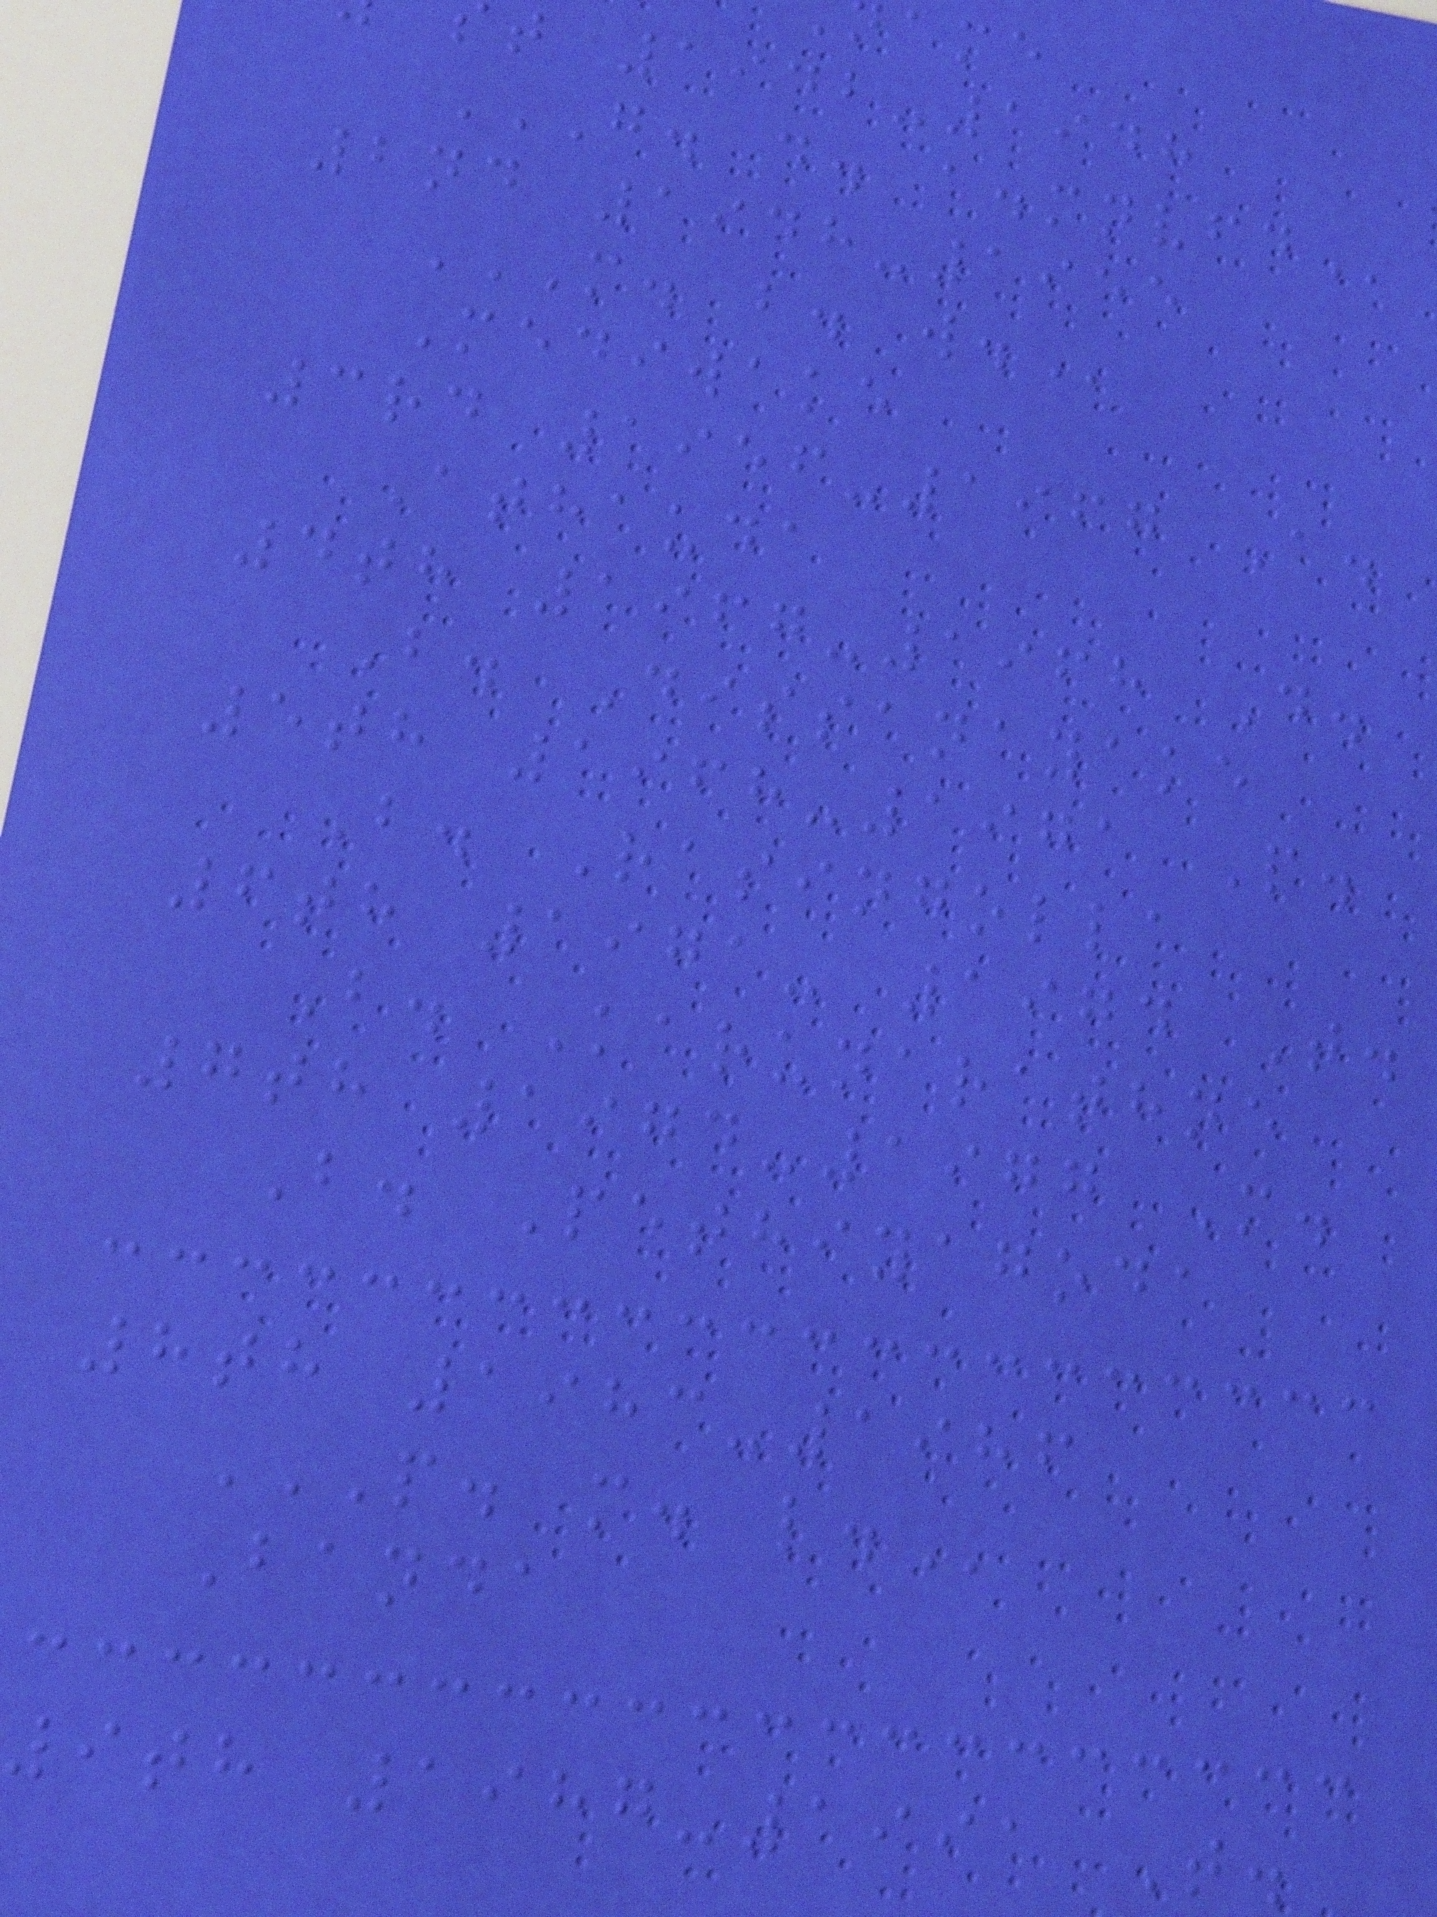t 1942-1948
G. D. A.MNVFD
2nd 1948-1955
M. B. W.
Mediwake
3rd 1956-1967 A.
Athauda
4th 1967-1968 D.
B. Dissanayake
5th 1968-1971 P.
B. Rasingolla
6th 1971- 1974 T.
B. Karunarathne
7th 1974-1977 M.
B. Pethiyagoda
8th 1983-1986
P. M. L.
Banda
9th 1987-1991 T.
